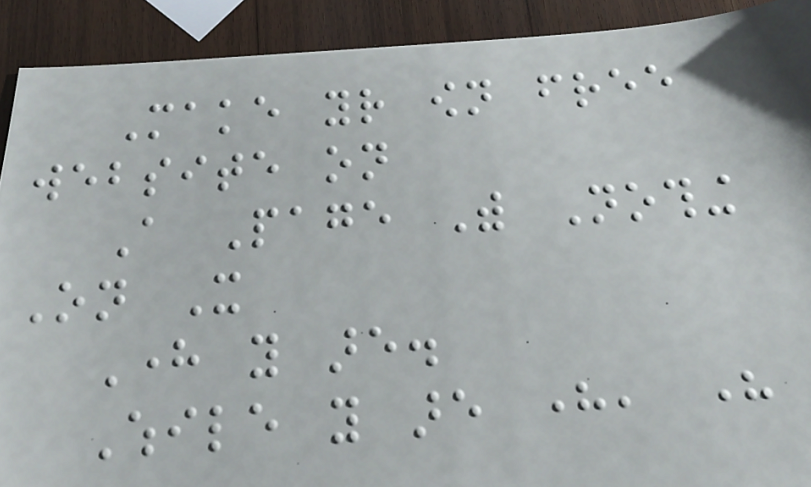Make your own free
website on
A Page With Nothing
On It
Here you are.
While you are here, here
